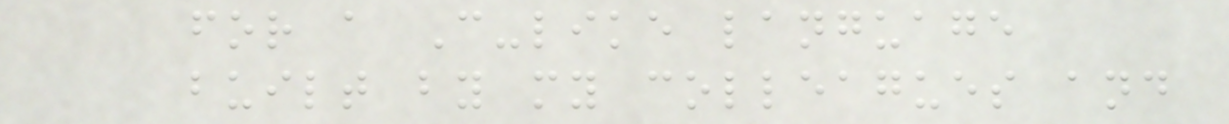for a C-like language
built by my colleagues and
